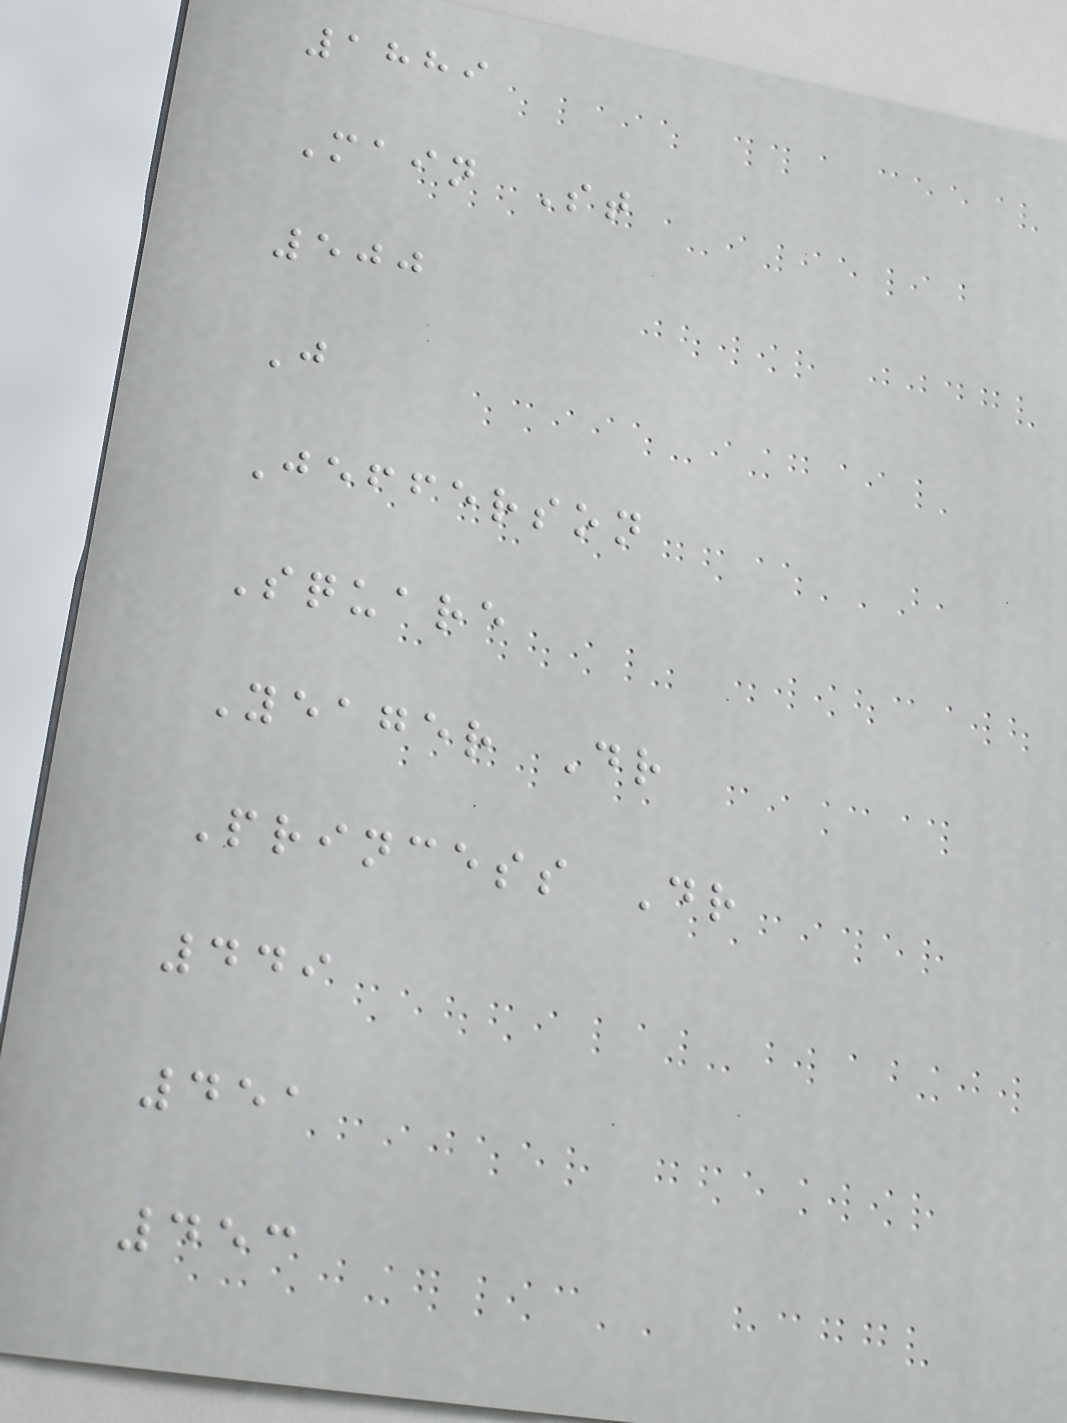1889
Main St
500
J
Jefferson
Square
Yeager Dr
Princess Dr
449
451
453
